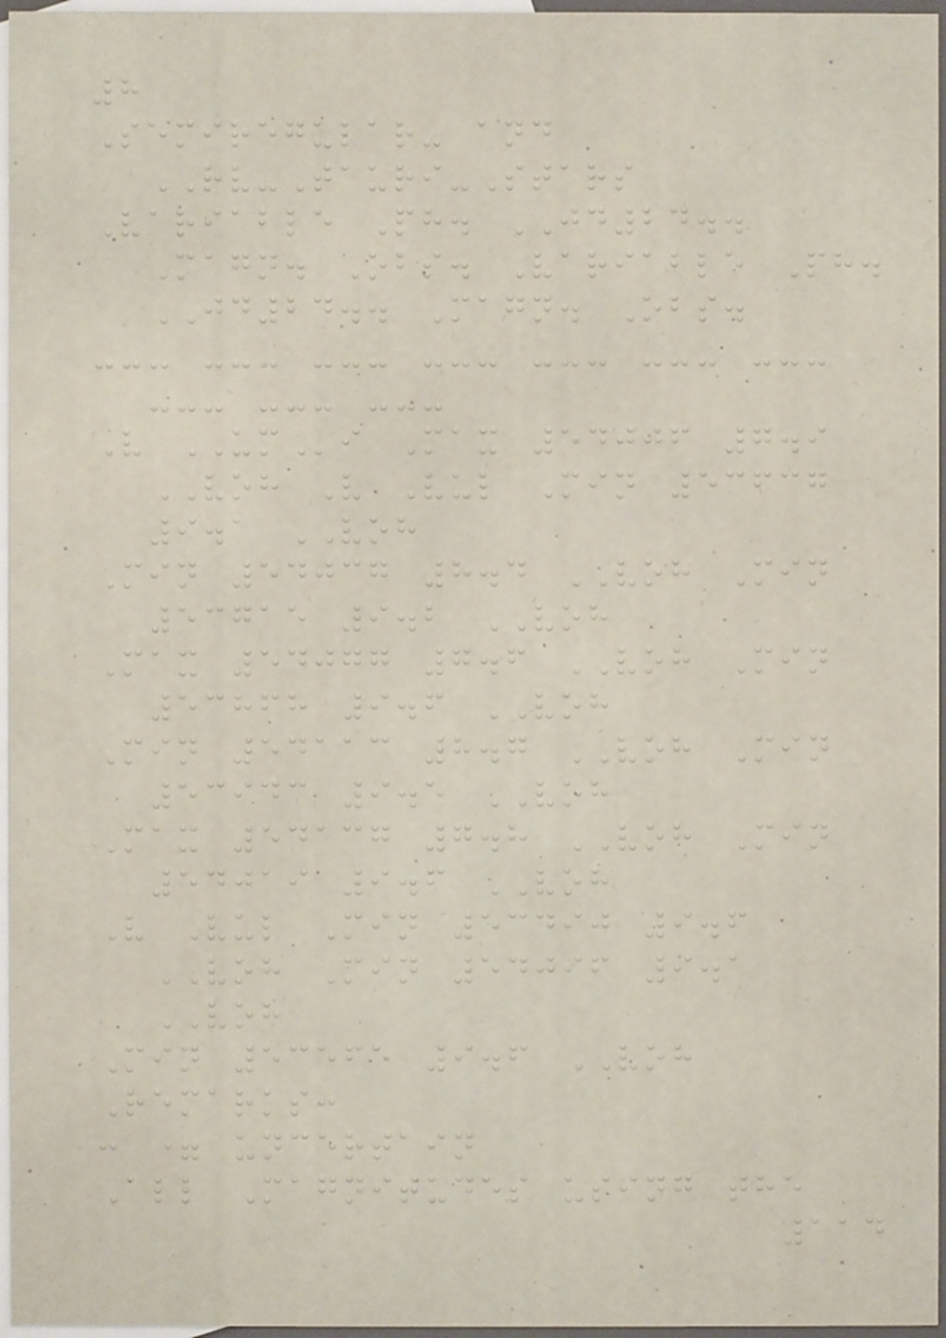8
Semiregular- and
RV-Tauri-Stars
Variable Ph. JD24..
Magn. Obs. Variable Ph.
JD24.. Magn. Obs.
--- --- --- --- --- --- ---
--- --- ---
V UMi Max 54006 7.9
VOH V Vul Min 53637
9.1 VOH
Min 54037 8.4 VOH Min
53715 9.2 VOH
Max 54077 7.6 VOH Min
53868 9.6 VOH
Min 54113 8.7 VOH Min
53943 9.5 VOH
Max 54137 7.8 VOH Min
54019 9.6 VOH
V Vul Min 53490 9.6
VOH Min 54096 9.1
VOH
Min 53565 9.6 VOH
Remarks:
: = uncertain
All Magnitudes using the
114
